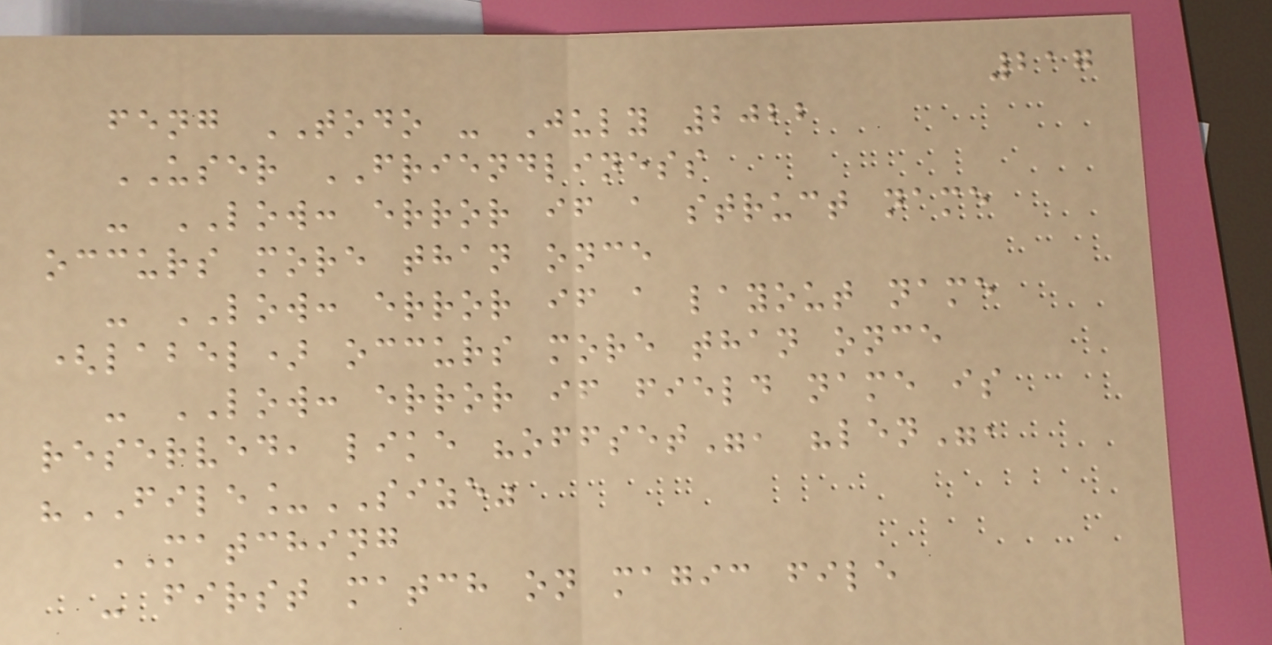217
feng TODO - July 2022
USER FRIENDLINESS
- LOW: error if a struct name
occurs more than once
- LOW: error if a layout name
(label) occurs more than once
- LOW: error if field name is
reserved, like "offset", "len",
"FILE_SIZE"
MATCHING
- first match on magic file
